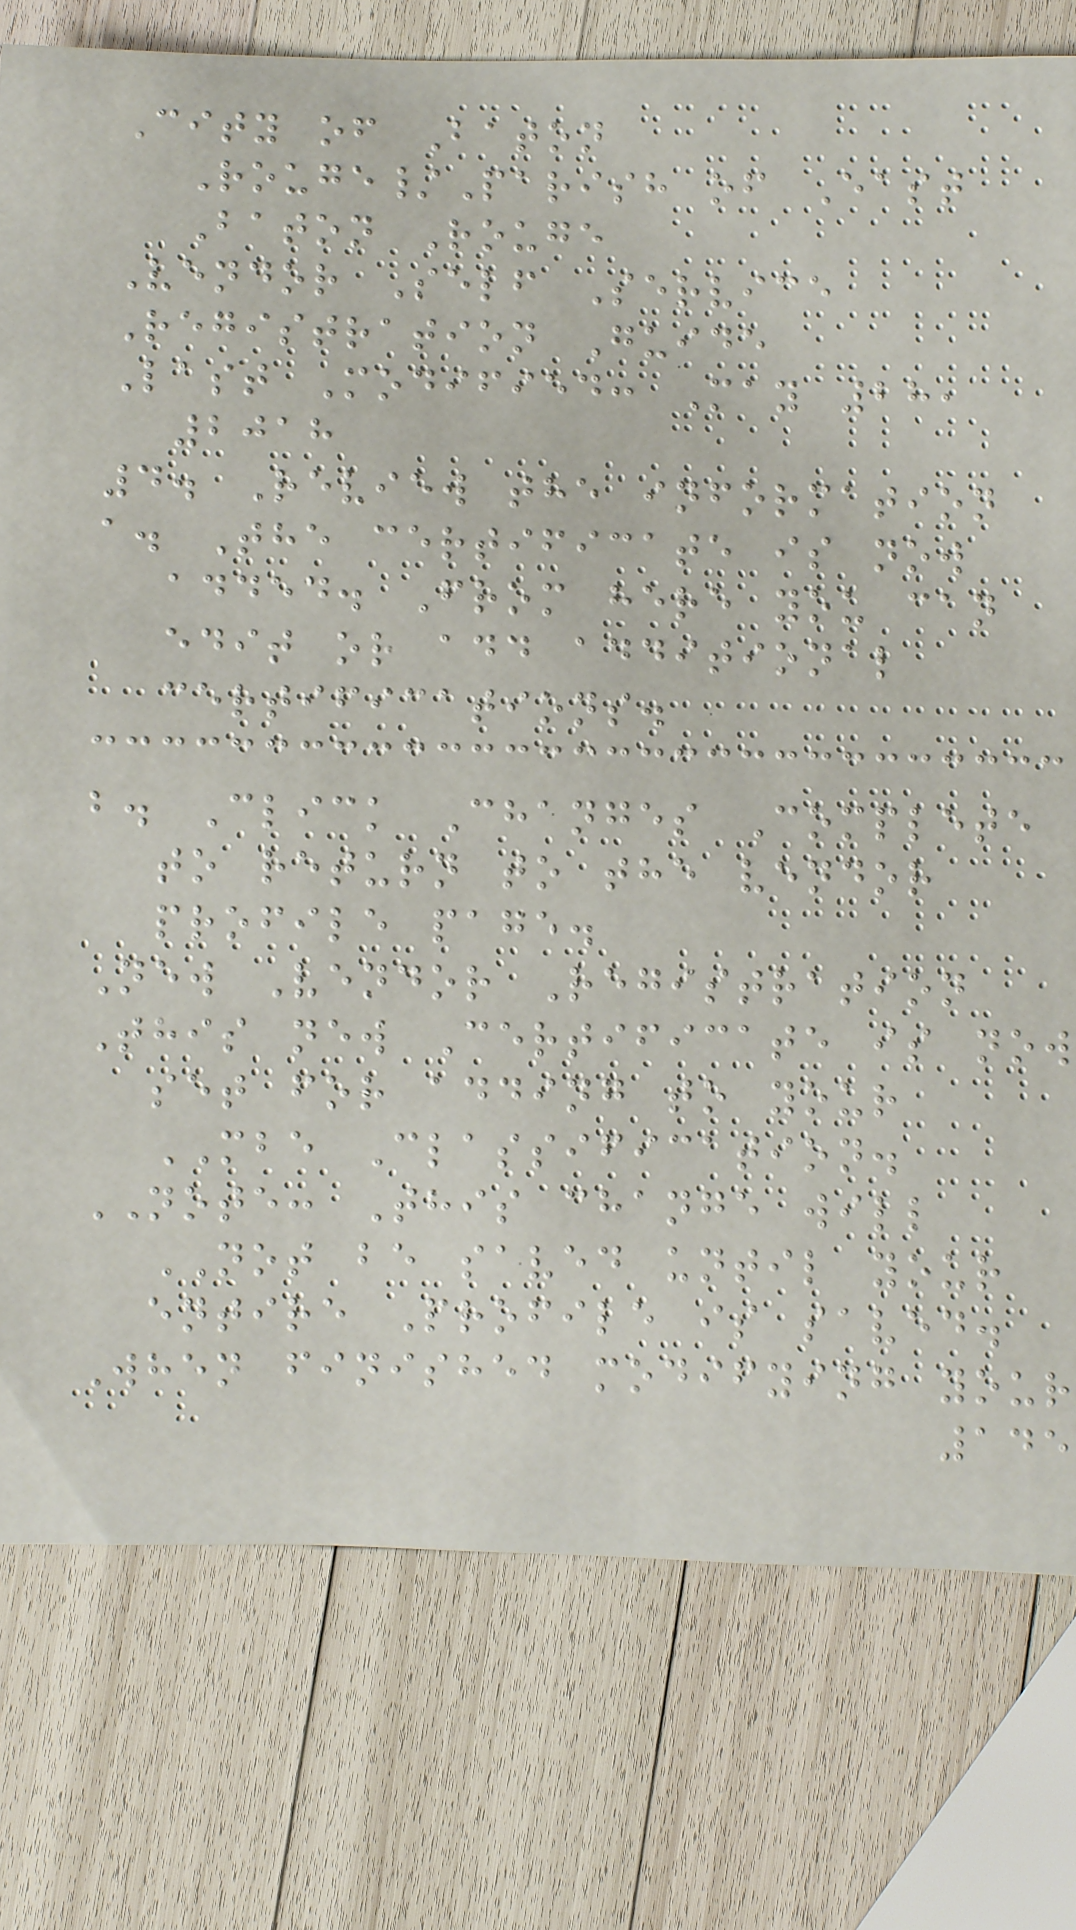City of Baton
Rouge/Parish of East
Baton Rouge
Vendor Self Service
Registration Guide
Last Modified: May 28,
2018
4. Review the information
a. The certificate is now
added. From here you can
edit or add additional
certifications.
b. Click Changes Complete
to return to the vendor
profile page.
New Vendor Registration
This new Certificate is now
set for adding to your
MBE Classification.
NOTE: This change will
NOT be saved until your
entire Profile is saved.
When finished modifying your
145
